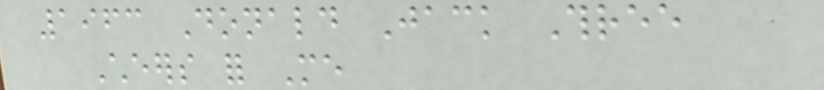1963 Donald Jack Three
Cheers for Me
